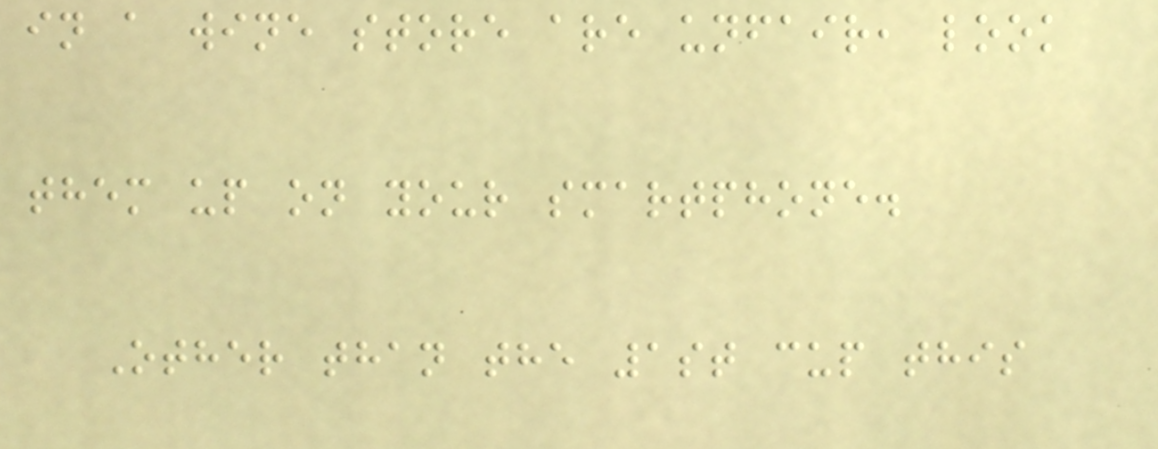in a wine store are unfair, look
them up on your smartphone.
Other than the 1st cup this
